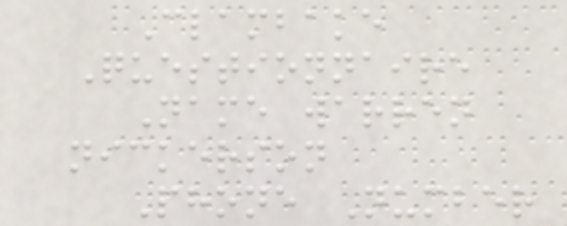Clambake
Questionnaire
Name warren
nickerson
Phone Number
